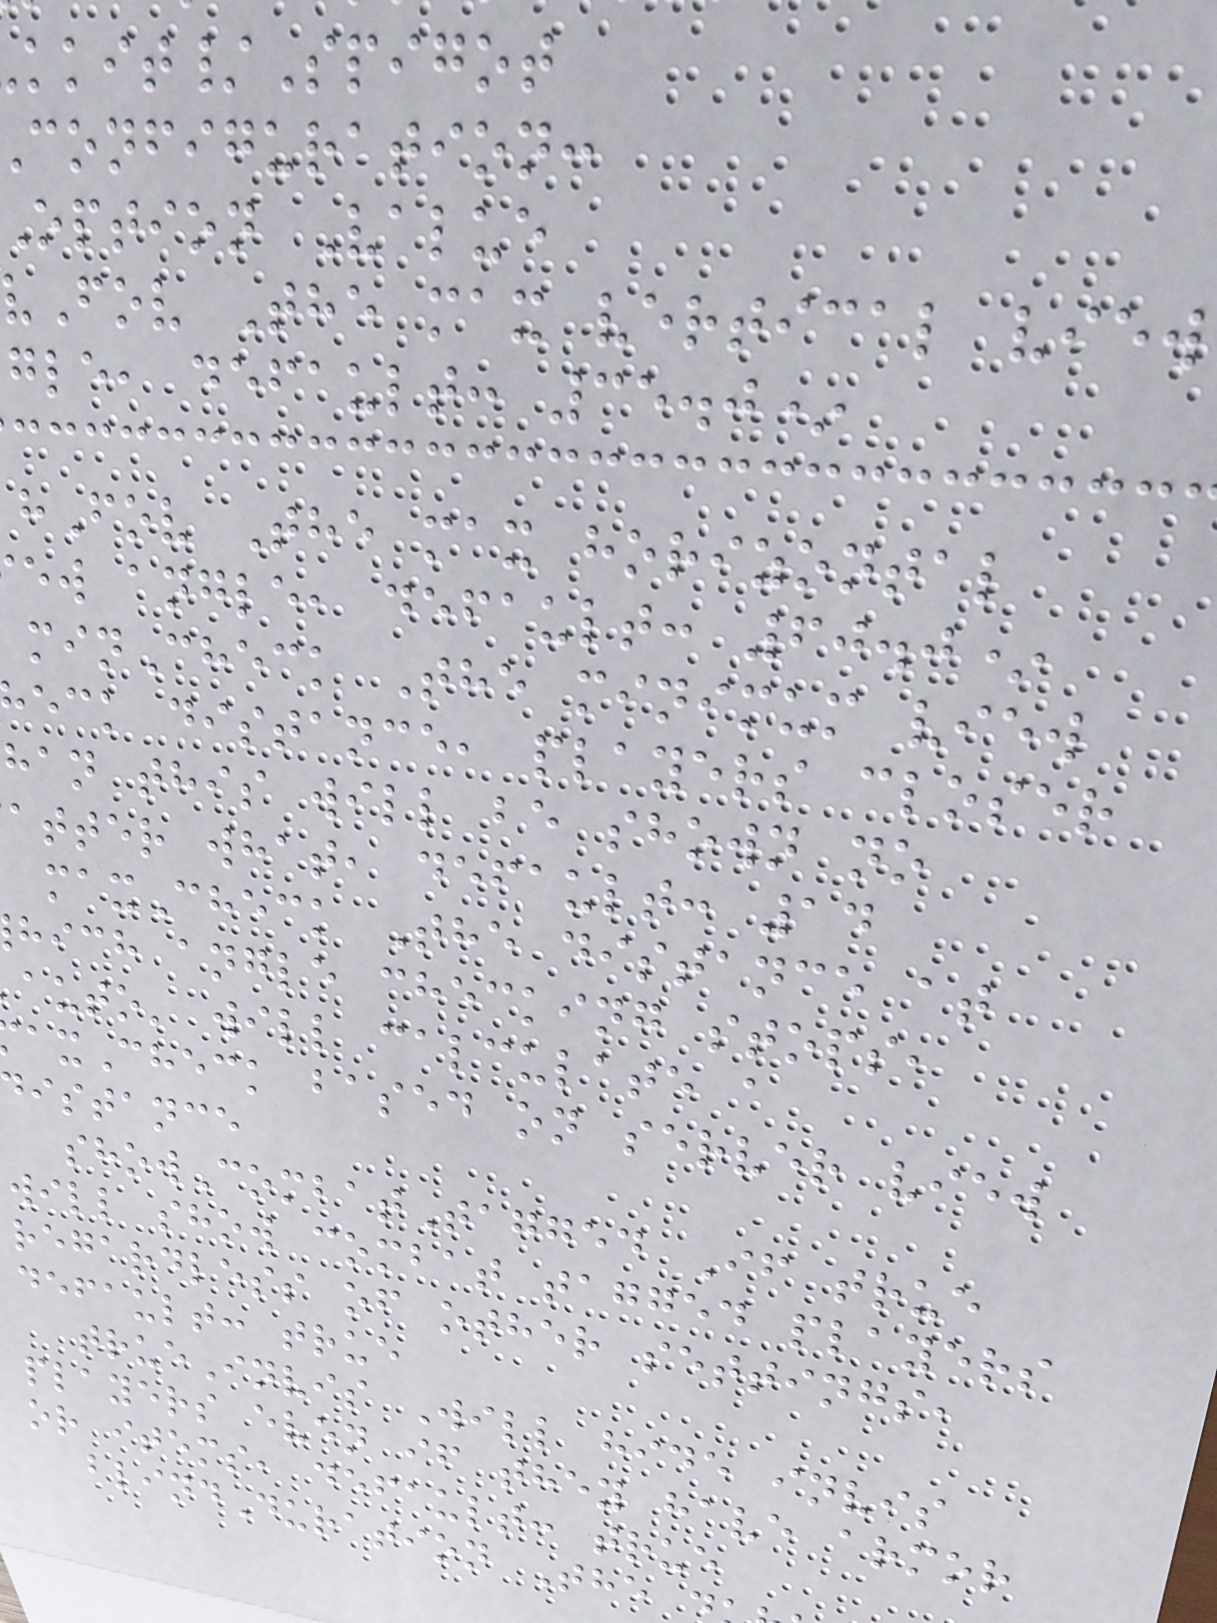kkit/Spigot
configuration:
option Value
vFov The max vertical view
gle, default: 35.0*
hFov The max horizontal
ew angle, default: 60.0*
minCheck The minimum view
eck distance, players closer
han this will be shown no
atter what, default: 14
maxCheck The distance at
hich angle checking stops,
auto' will calculate a
axCheck based on server view
istance
showCombatTagged If true
will show combat tagged players
regardless of other settings,
default: true
trueInvis Will hide invis
players even if they have armor
or items, default: true
blindDuration The
